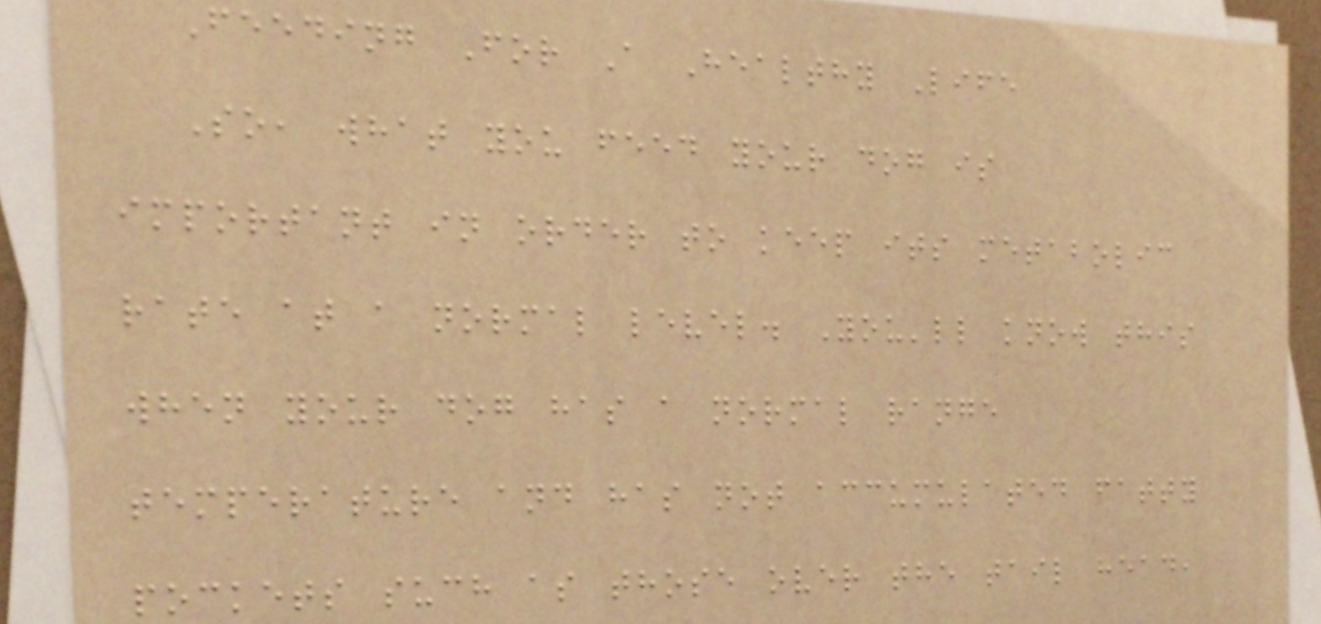Feeding For A Healthy Life
So, what you feed your dog is
important in order to keep its metabolic
rate at a normal level. You'll know this
when your dog has a normal range
temperature and has not accumulated fatty
pockets such as those over the tail head,
